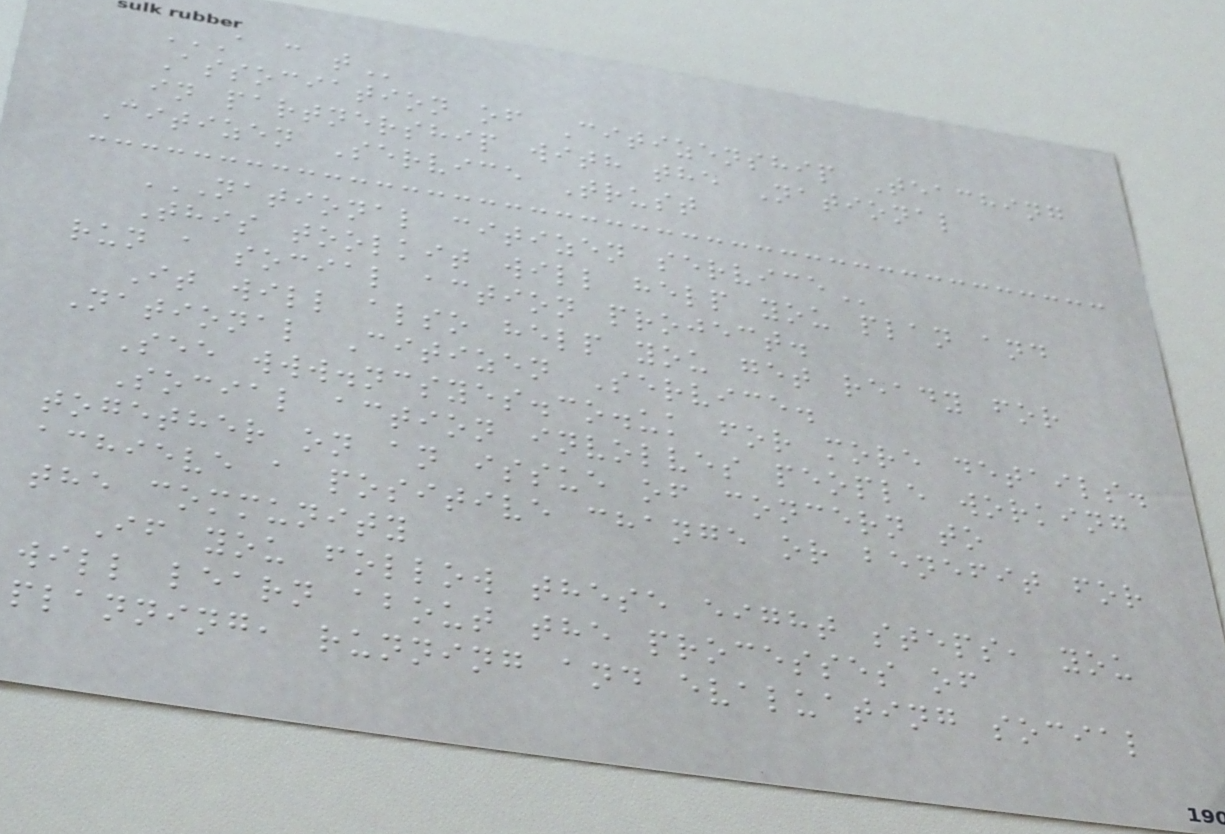A C T
Association of Citizenship Teaching
in partnership with the National
Citizen Service Trust
NATIONAL CITIZEN SERVICE
This toolkit will help you plan and
run a social action project.
It will also help you get ready for
National Citizen Service.
See www.ncsyes.co.uk for more details.
Social action involves people working
together on an issue of concern to
achieve a positive change or benefit for
the community
If you follow these eight steps, you
will learn about the processes of
planning, running and evaluating social
